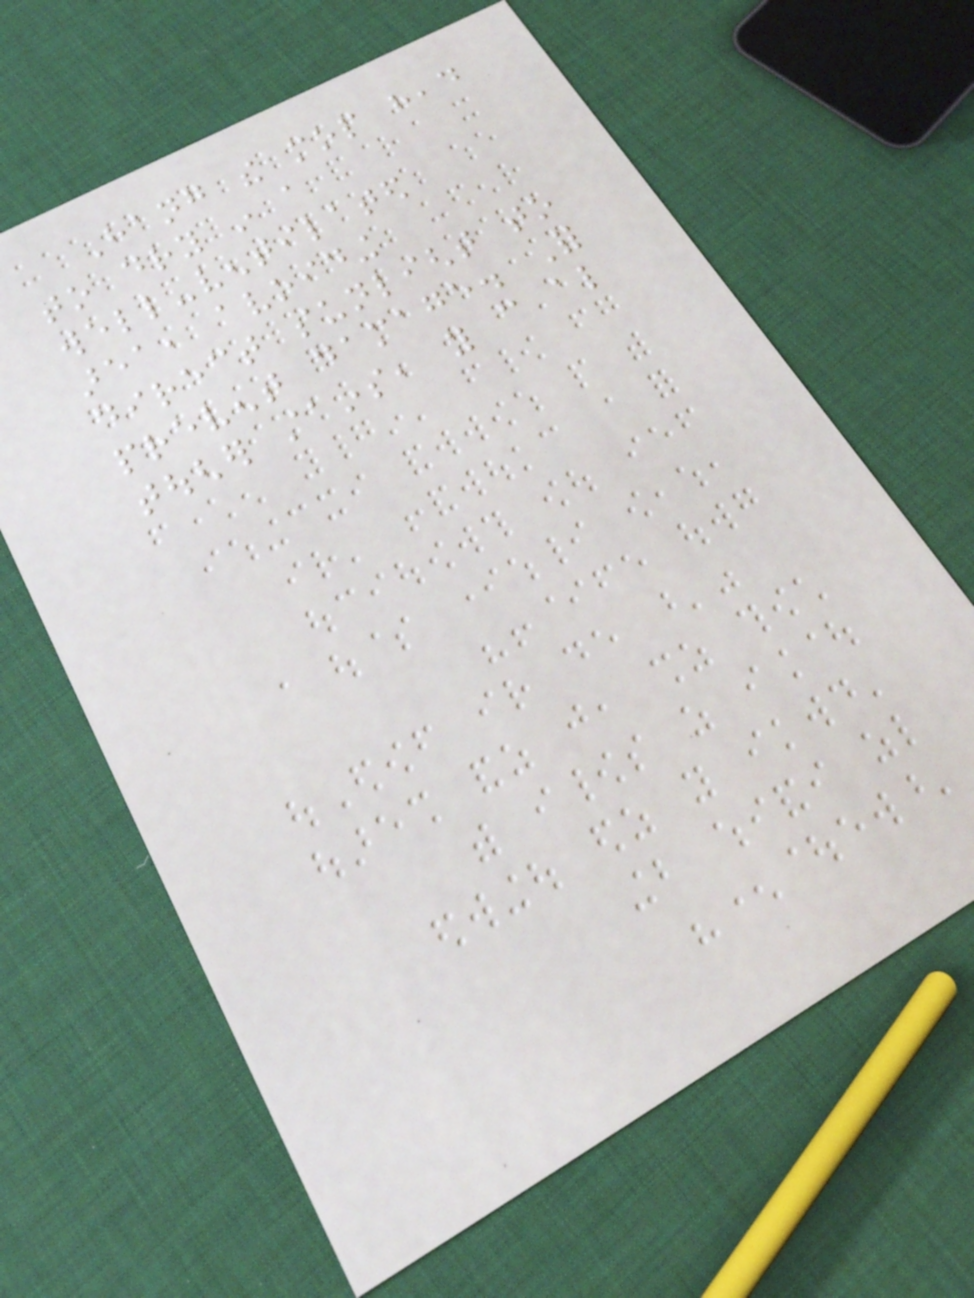Hang the mop head
to dry in a
well-ventilated
area, avoiding
direct sunlight to
prevent damage. For
tougher stains, you can also
